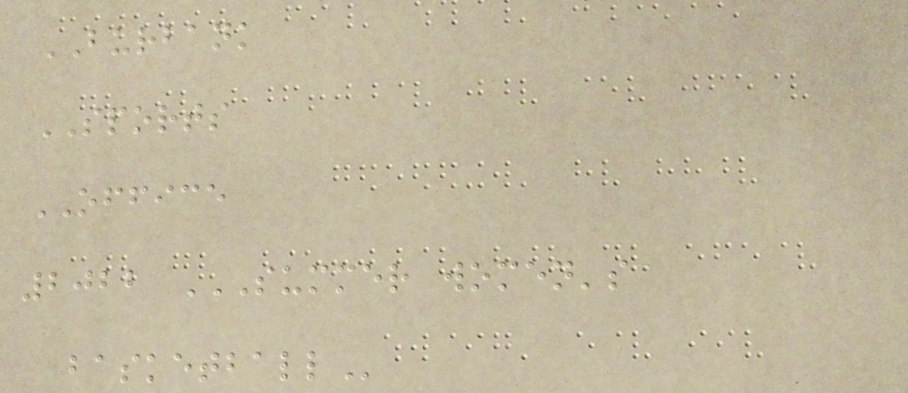BURBANK
SPORTS
OFFICE
2022 SUMMER WOMEN'S
BASKETBALL
